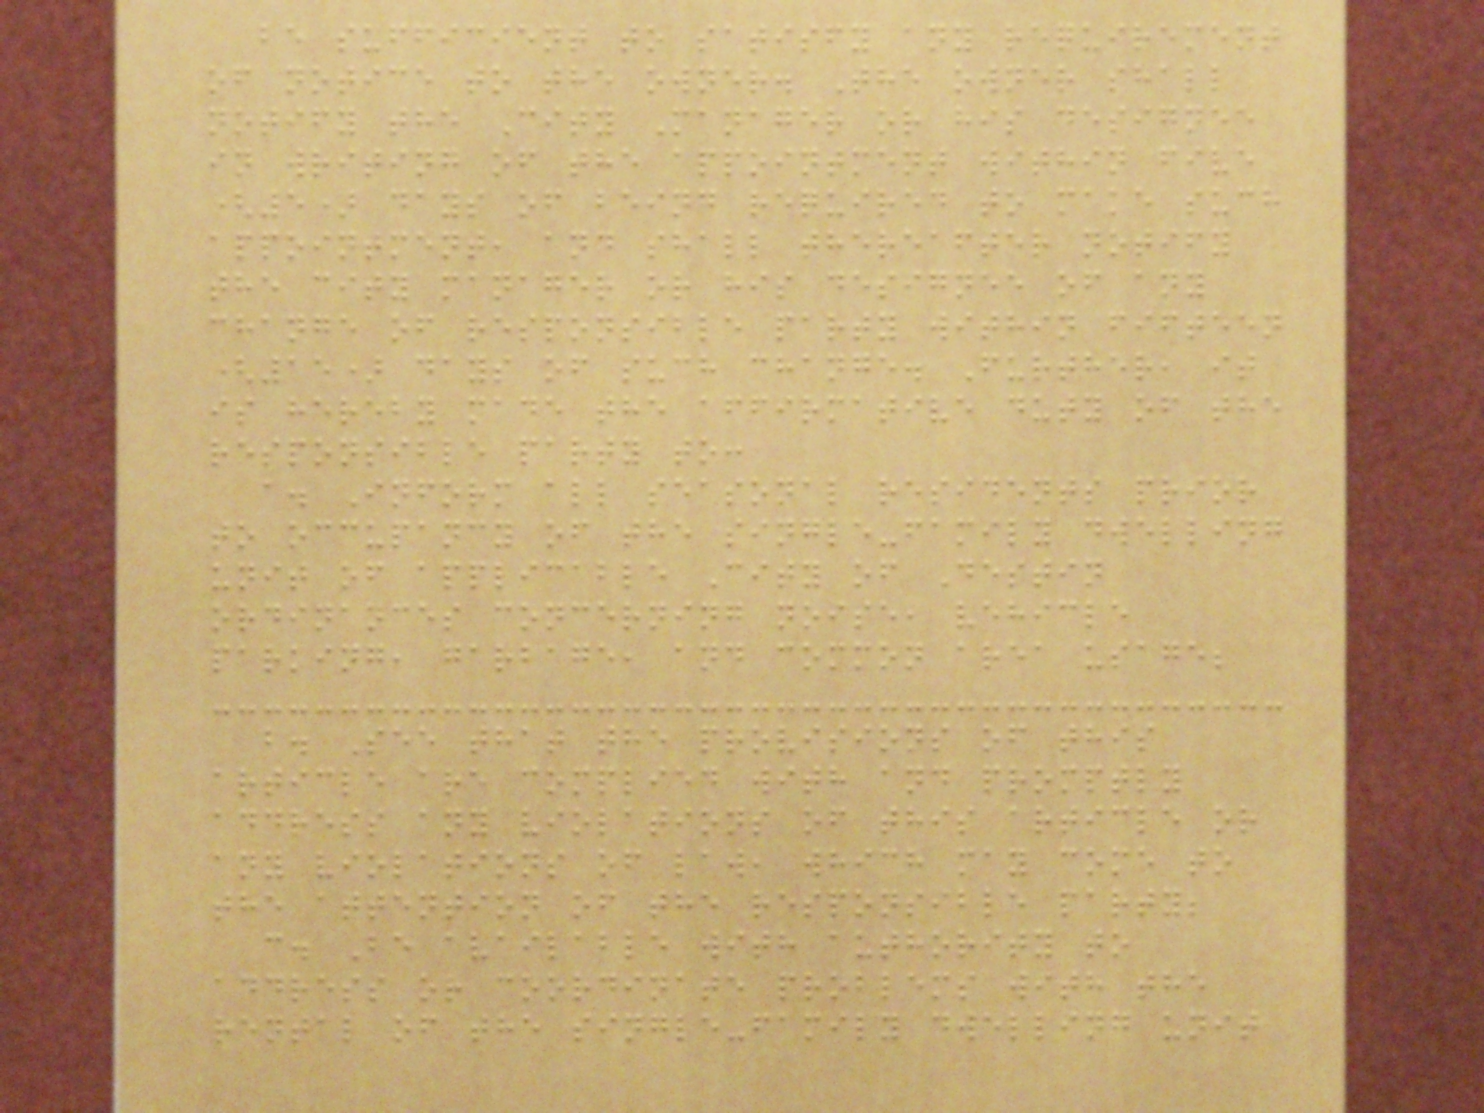be sufficient to satisfy any requirement
of notice to the owner. The owner shall
notify the City Manager or his designee
in writing of the appointment within five
(5) days of being required to make such
appointment, and shall thereafter notify
the city manager or his designee of any
change of responsible party within fifteen
(15) days of such change. Further, it
is hereby made the affirmative duty of the
responsible party to:
a. Inform all seasonal residents prior
to occupancy of the single-family dwelling
unit of applicable City of Destin
ordinances concerning noise, vehicle
parking, garbage, and common area usage;
b. See that the provisions of this
article are complied with and promptly
address any violations of this article or
any violations of law, which may come to
the attention of the responsible party;
c. Be available with authority to
address or coordinate problems with the
rental of the single-family dwelling unit
